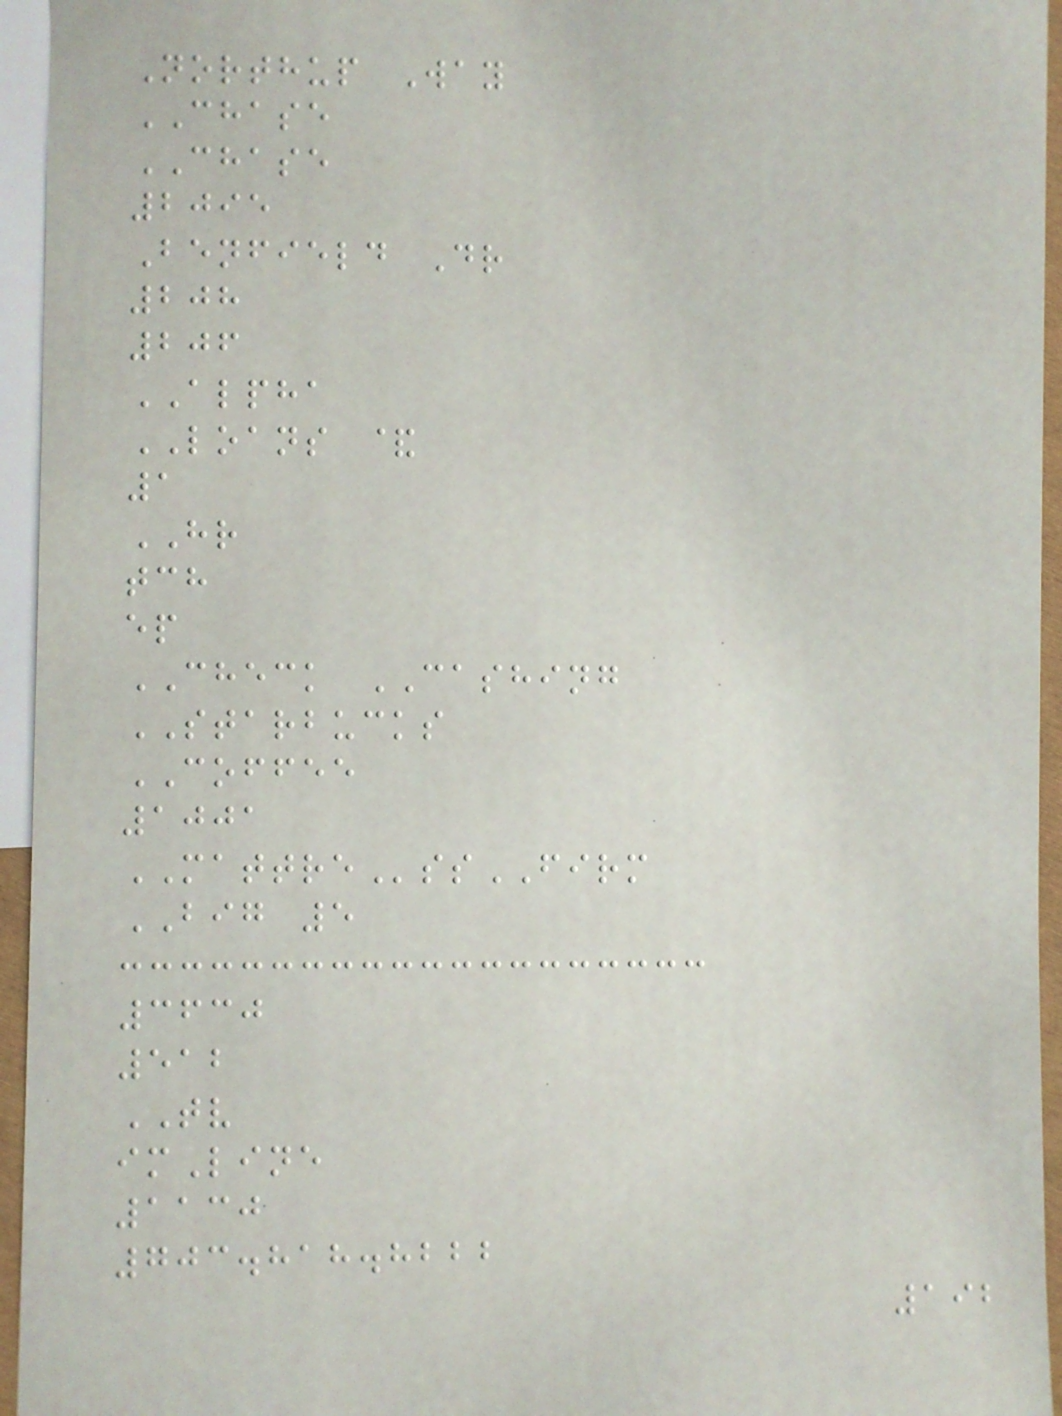Northup Way
CHASE
CHASE
2095
Benfield Dr
208
206
ALPHA
LOANS &
1
HR
tch
ep
CHECK CASHING
STARBUCKS
COFFEE
1001
MATTREssFIRM
BIG 5
3630
512
TV
imLine
1130
703.818.8222
192
